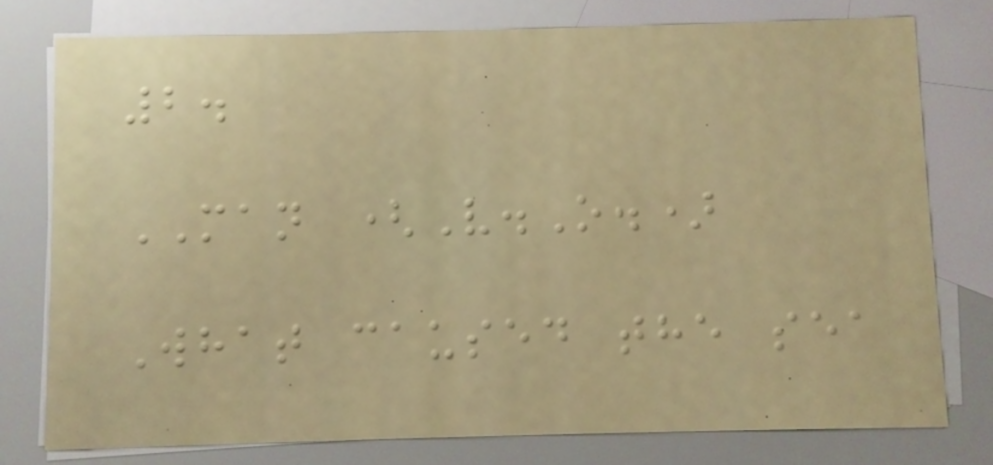2.
MAN (V.O.)
What caused the sea
